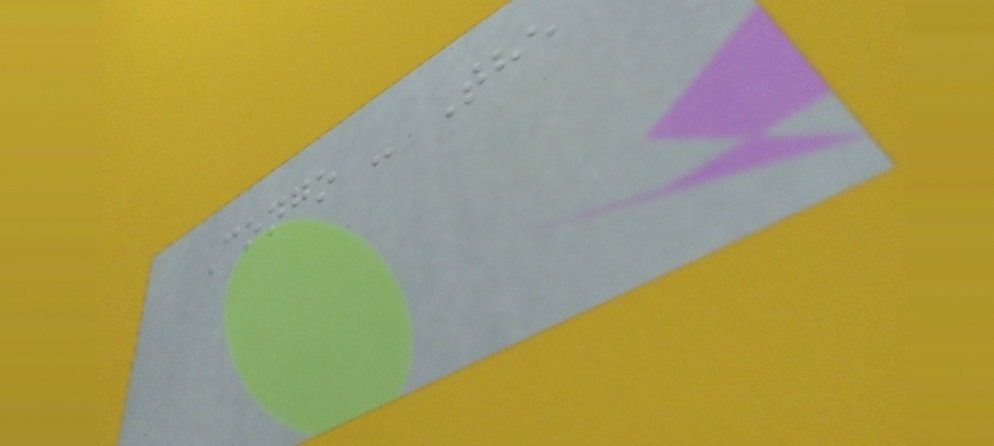Congo - The
